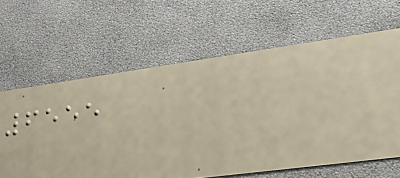6555
